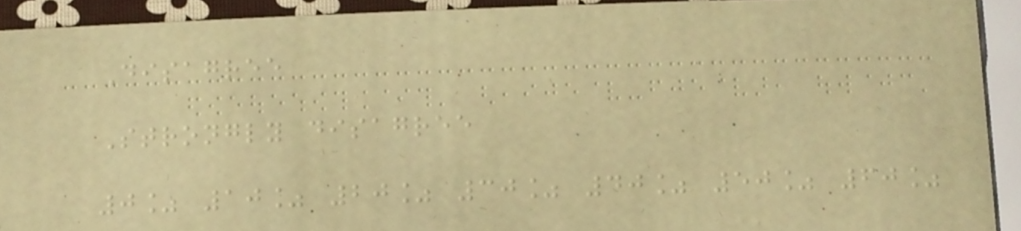Disagree
Strongly disagree
0% 10% 20% 30% 40% 50% 60%
